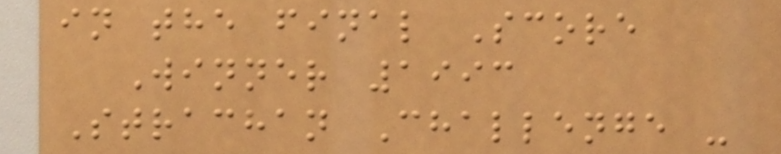in the final Score
Winner 1993
Strachan Challenge -
